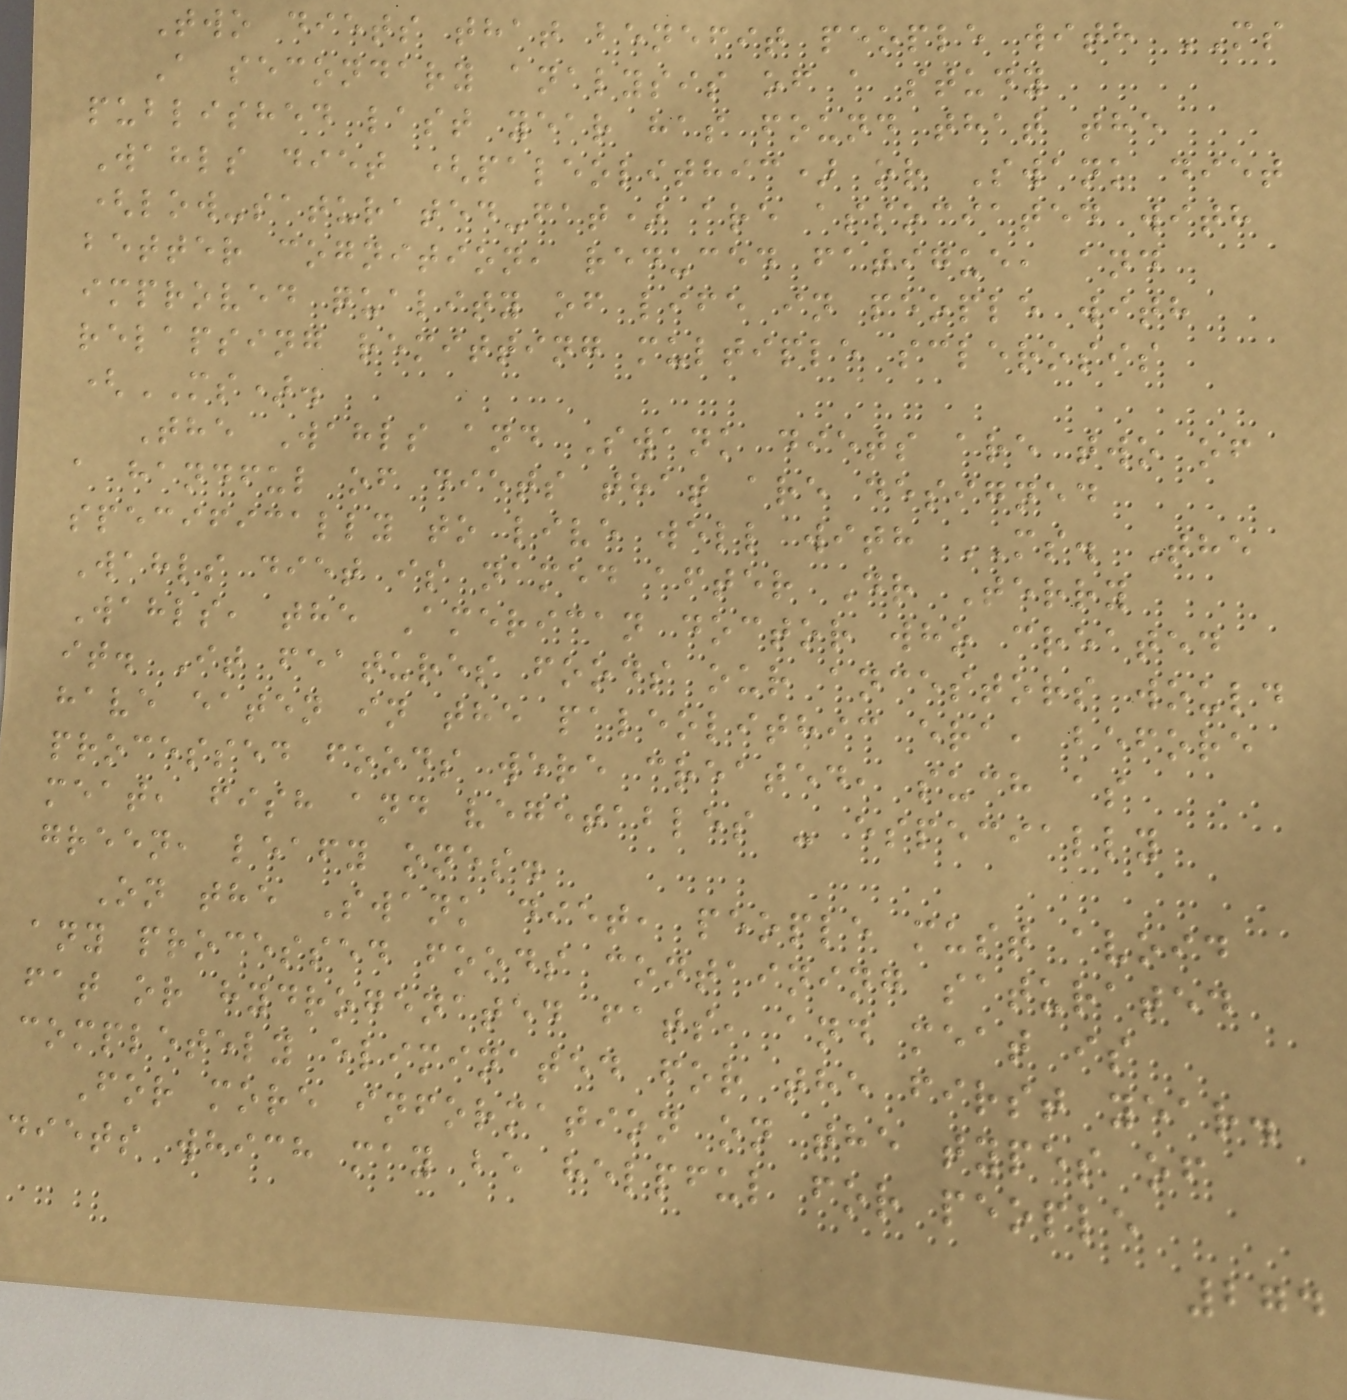Two diets that benefit people with MS
A secondary analysis of a study
published last year has found that the
Wahls diet (paleolithic) or Swank diet
(low-saturated-fat) are associated with
better cognition, reduced fatigue, and
improved quality of life in people with
relapsing remitting multiple sclerosis
(MS).
The Wahls and Swank diets are two of
a handful of diets that are designed
specifically to live well with MS. The
Wahls diet is named after Dr Terry
Wahls, the American doctor who created
it. It features foods our ancestors would
have eaten in the paleolithic era, before
processed foods were created, such as
meat, fish and vegetables - especially
green, leafy ones.
On the Swank diet, people must avoid
any processed foods containing saturated
fat or hydrogenated fats, and meat is
completely eliminated for the first year.
For more information on the types of
diets which may be helpful for people
274
